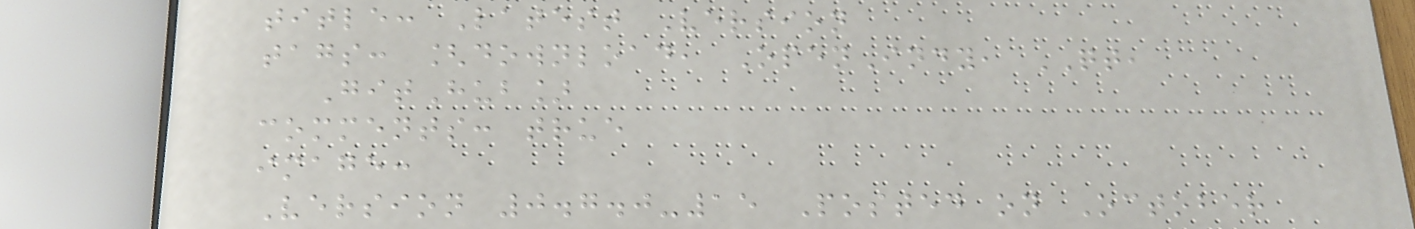title: Latest Version
tags: [download, OpenIndy, QT,
GitHub]
comments: true
image:
Version 0.7.0-15 Posted on October
